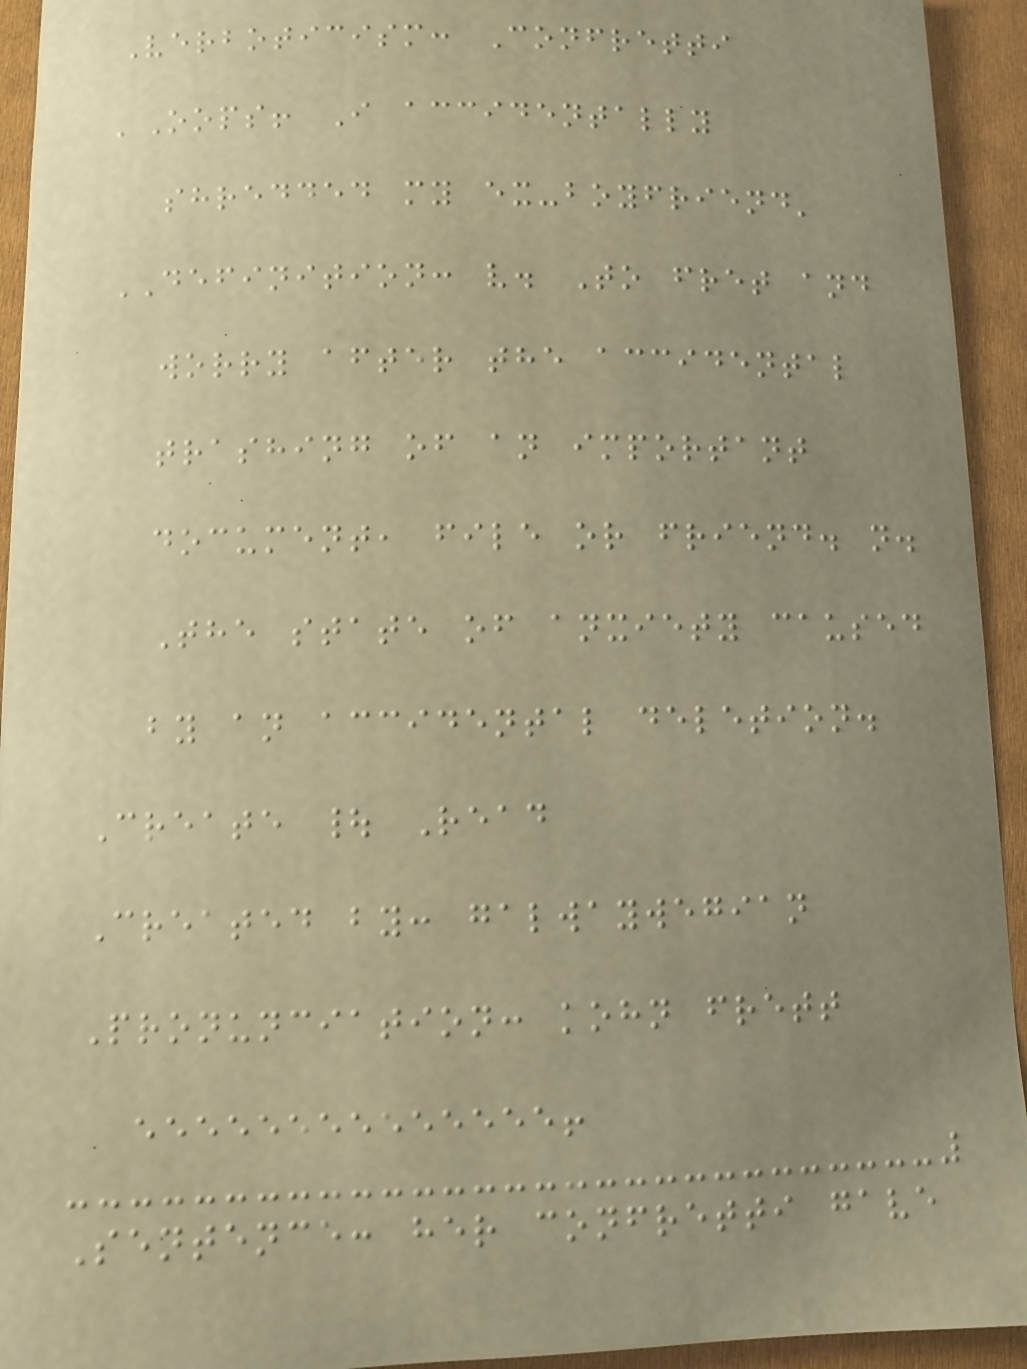Verboticism: Confretti
'Oops! I accidentally
shredded my ex-boyfriend'
DEFINITION: v. To fret and
worry after the accidental
trashing of an important
document, file or friend. n.
The state of anxiety caused
by an accidental deletion.
Create | Read
Created by: galwaywegian
Pronunciation: kohn frett
eeeeeeeeeeeeee!
Sentence: her confretti gave
